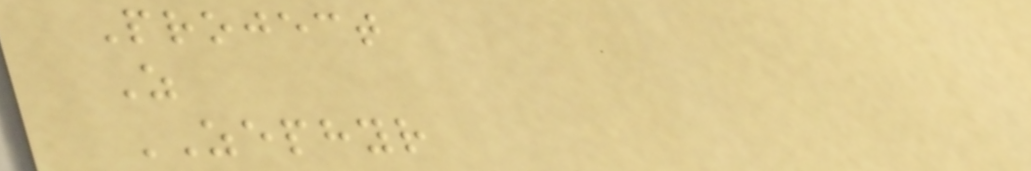Project
Z
ZEPHYR
